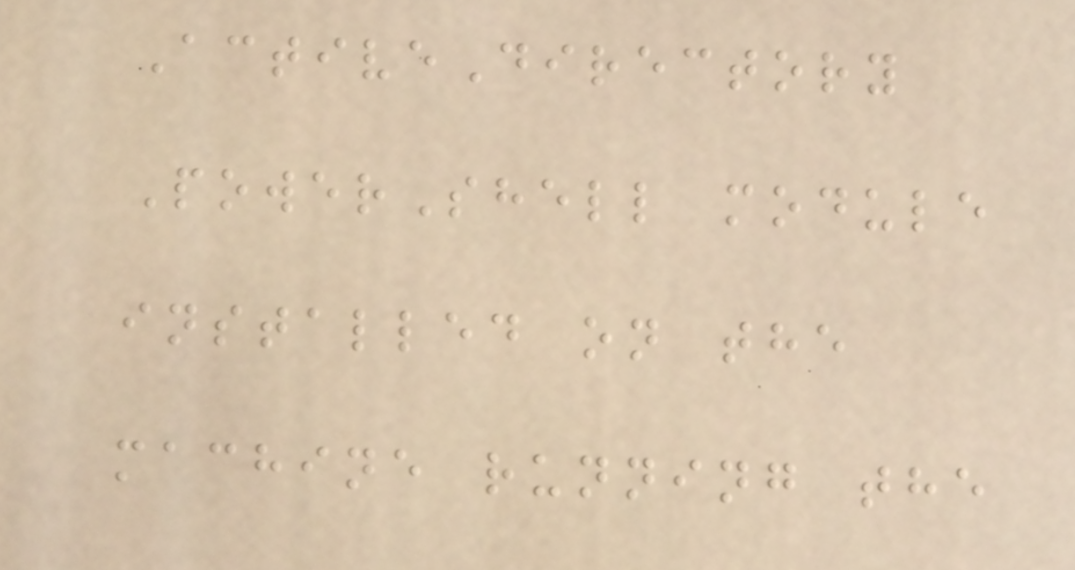ActiveDirectory
PowerShell module
installed on the
machine running the
